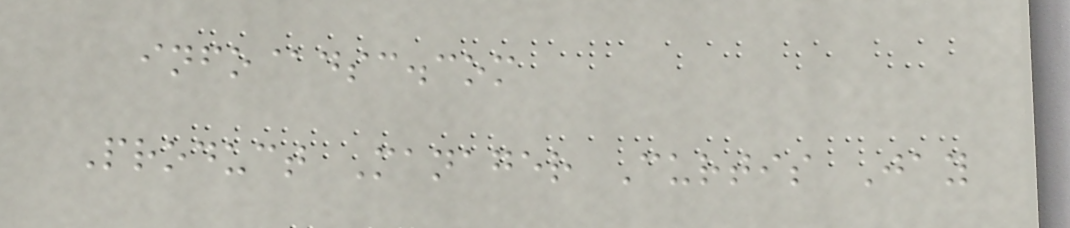info@dsc.com
Product Manager Curtis Jay
